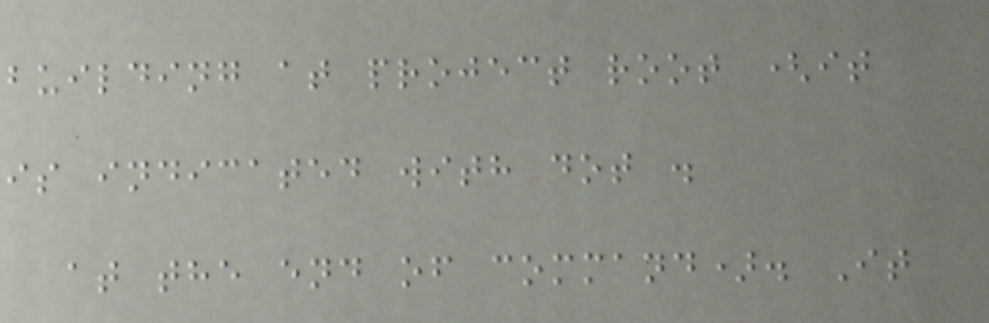building at project root (it
is indicated with dot .
at the end of command). It
